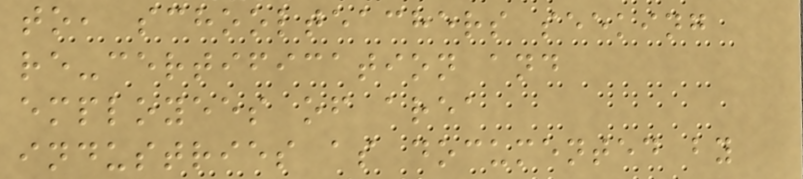to, schoolteachers seeking
re-certification and
employees of area
industries as documented by
